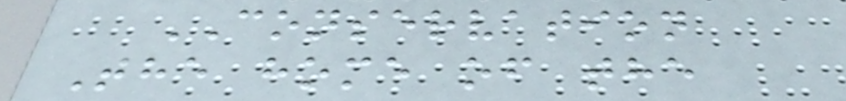CONSERVATION
The home of the
